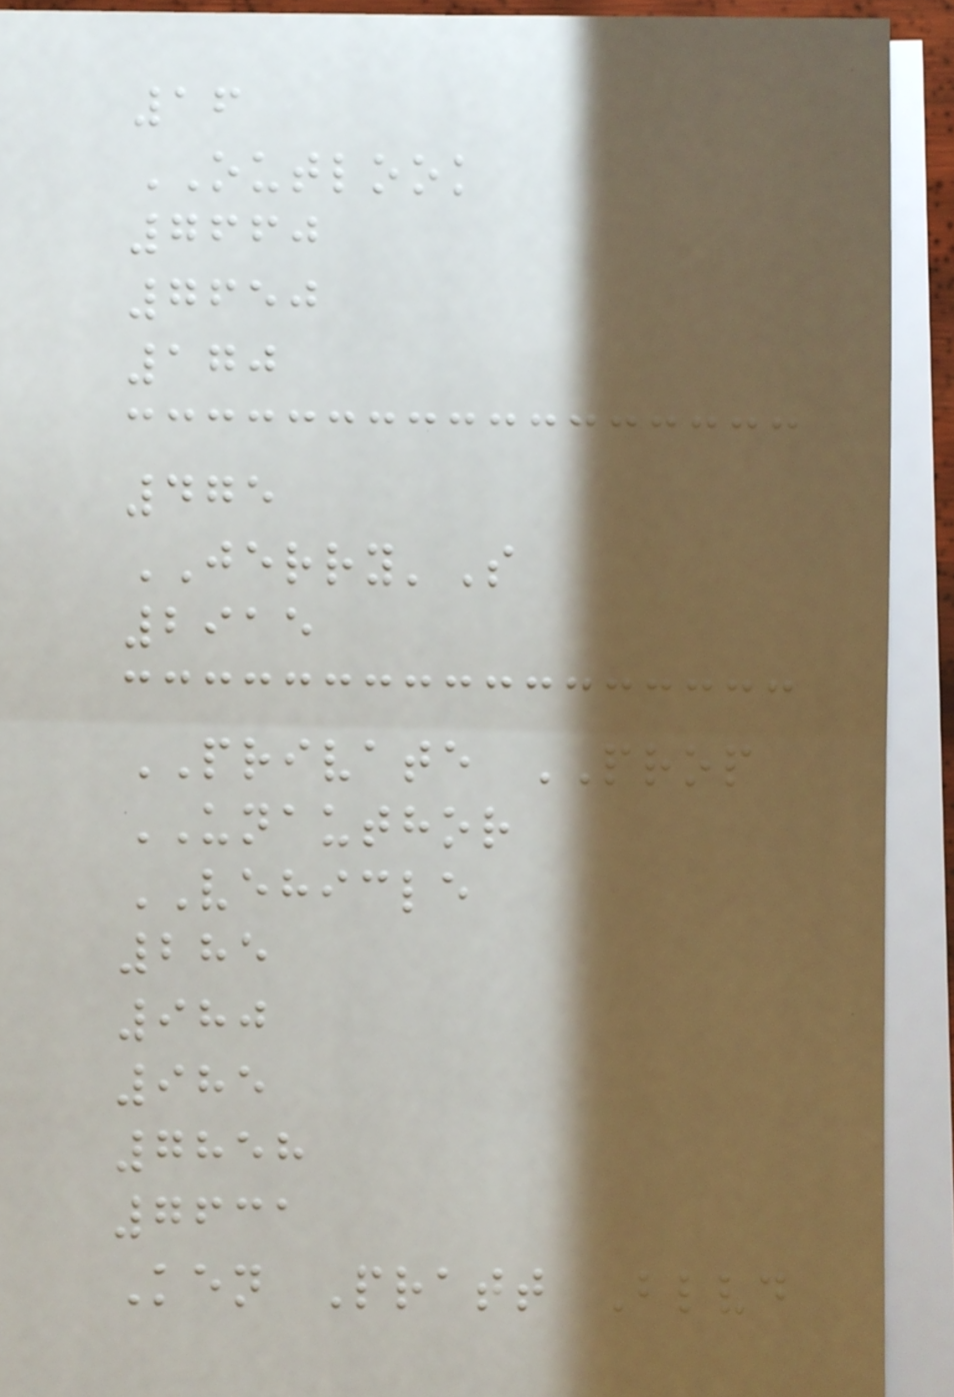16
OUTLOOK
7660
7650
170
475
JERRY'S
2915
PRIVATE PROP
UNAUTHOR
VEHICLE
285
980
985
7858
7631
Ken Pratt Blvd
